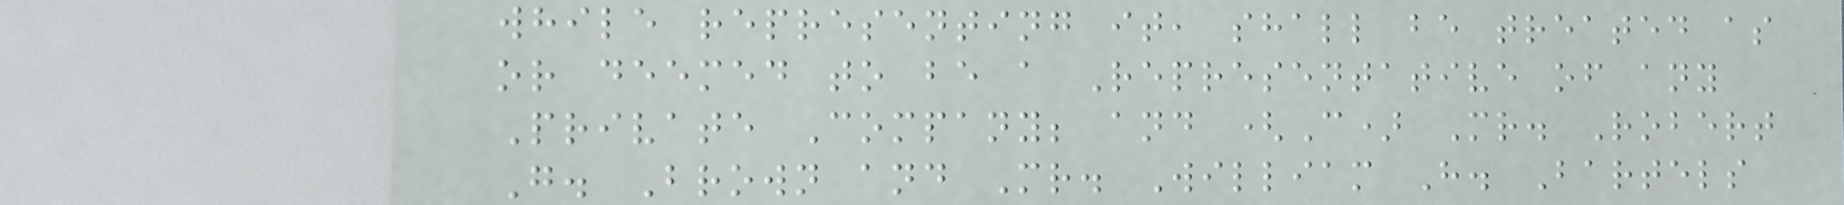while representing it, shall be treated as
or deemed to be a Representative of any
Private Company; and (C) Mr. Robert
G. Brown and Mr. William H. Bartels
